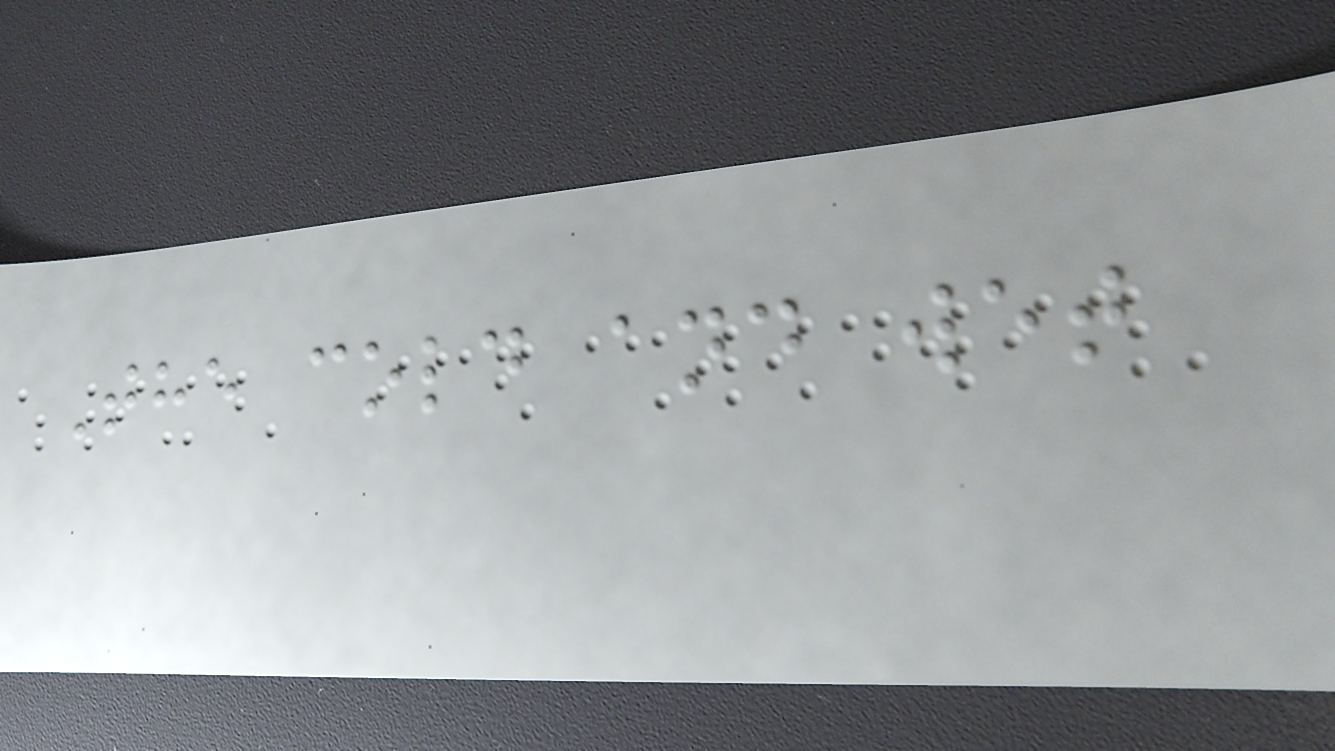The cold and wet
